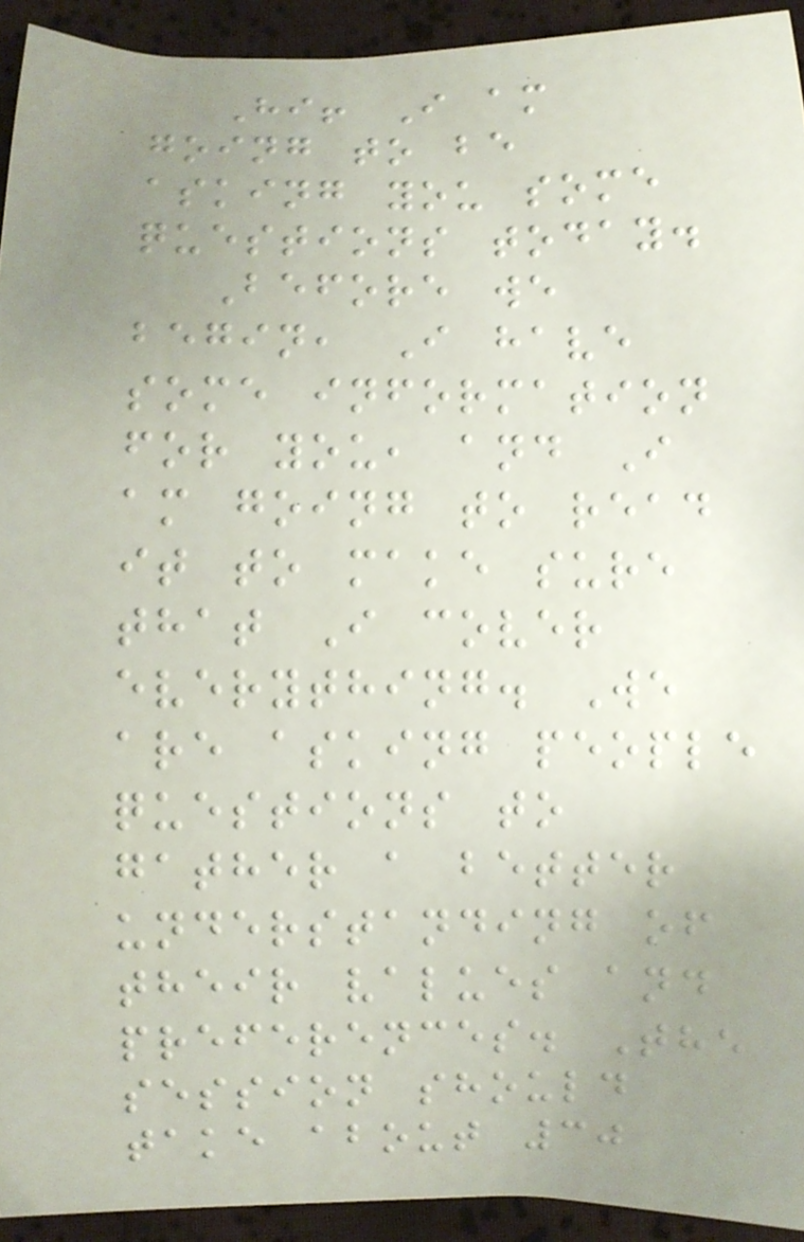Hi! I am
going to be
asking you some
questions today.
Before we
begin, I have
some information
for you, and I
am going to read
it to make sure
that I cover
everything. We
are asking people
questions to
gather a better
understanding of
their values and
preferences. The
session should
take about 30
